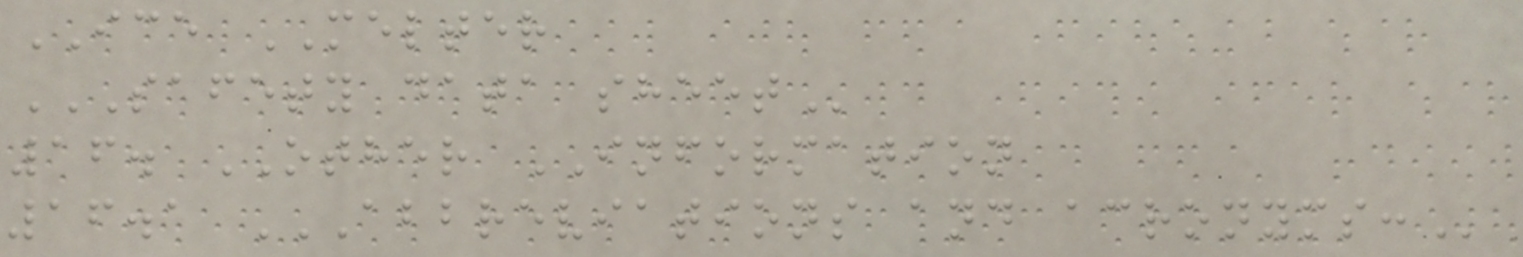ICE MELTER
SAFETY DATA SHEET
16. OTHER INFORMATION
16.1 ABBREVIATIONS AND ACRONYMS:
